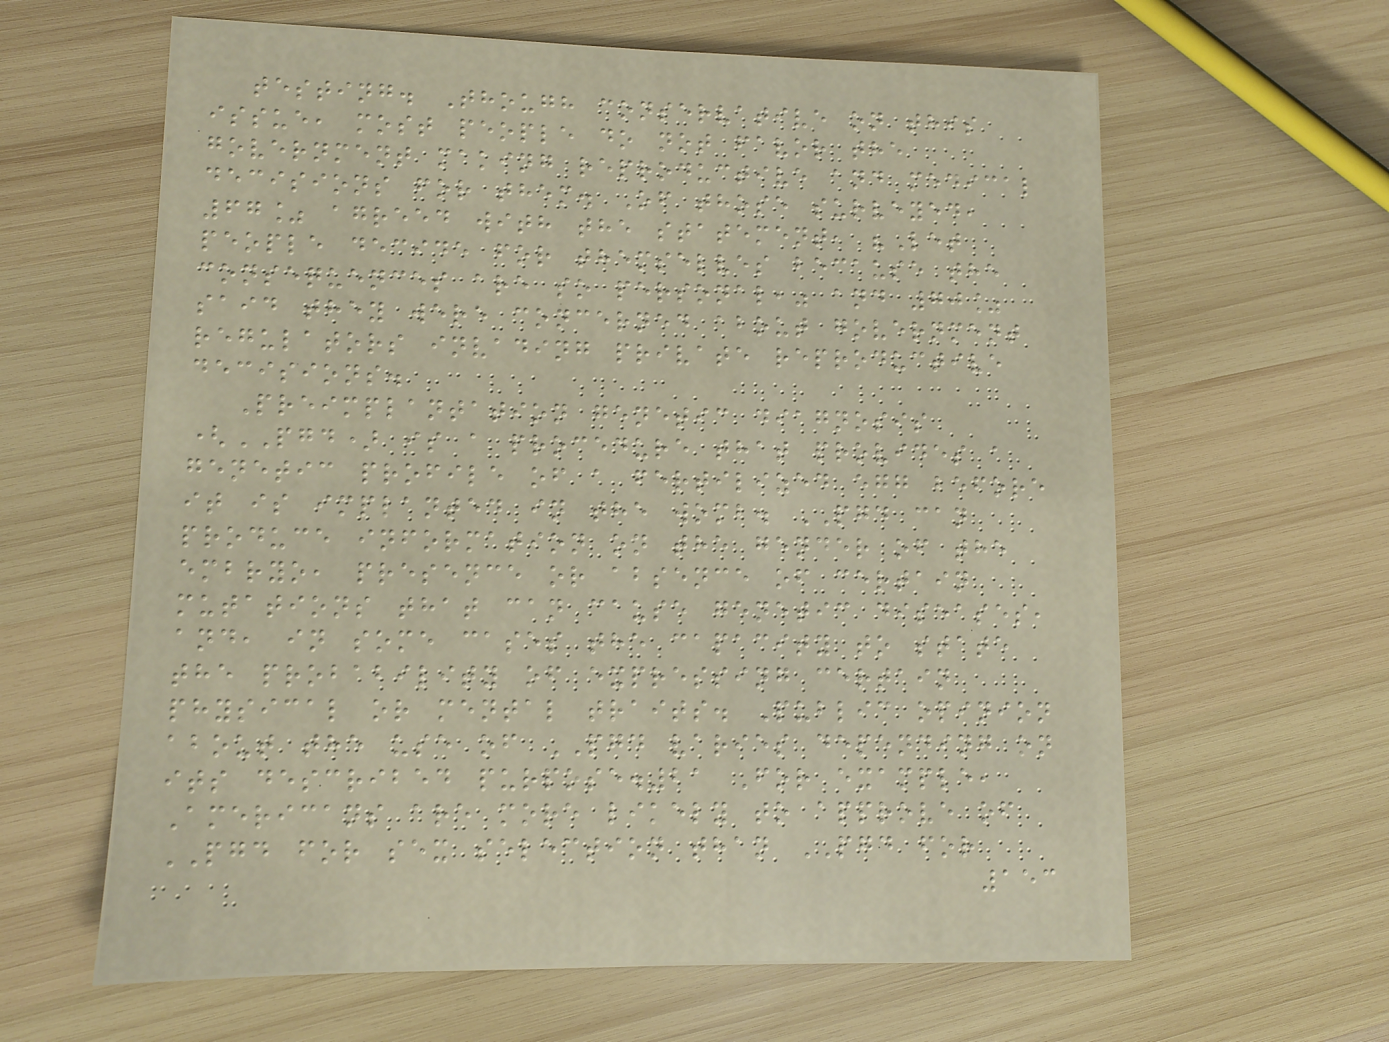testing. Though conservative on this
issue, most people do not favor the
government making reproductive and medical
decisions for them. Of those surveyed,
67% agreed with the statement, "Let
people decide for themselves because the
consequences are so personal," and 70%
said they were concerned about government
regulators invading private reproductive
decisions.
Preimplantation genetic diagnosis
(PGD) is a procedure that provides a
genetic profile of a fertilized egg before
it is implanted in the womb. PGD can
produce information on the gender of the
embryo, presence or absence of certain
mutations that can cause genetic diseases,
and, in some cases the capacity to state
the probability of expressing certain
physical or mental traits. Public opinion
about the use of PGD varies depending on
its described purpose.21 For example,
Americans are more likely to approve of
PGD for sex selection than PGD for
153
